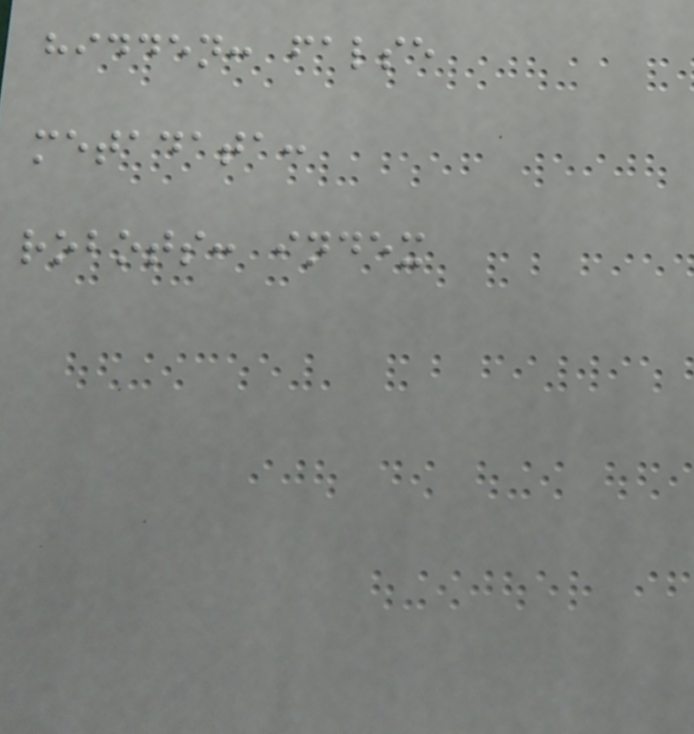hidden: false
metadata:
robots: index
